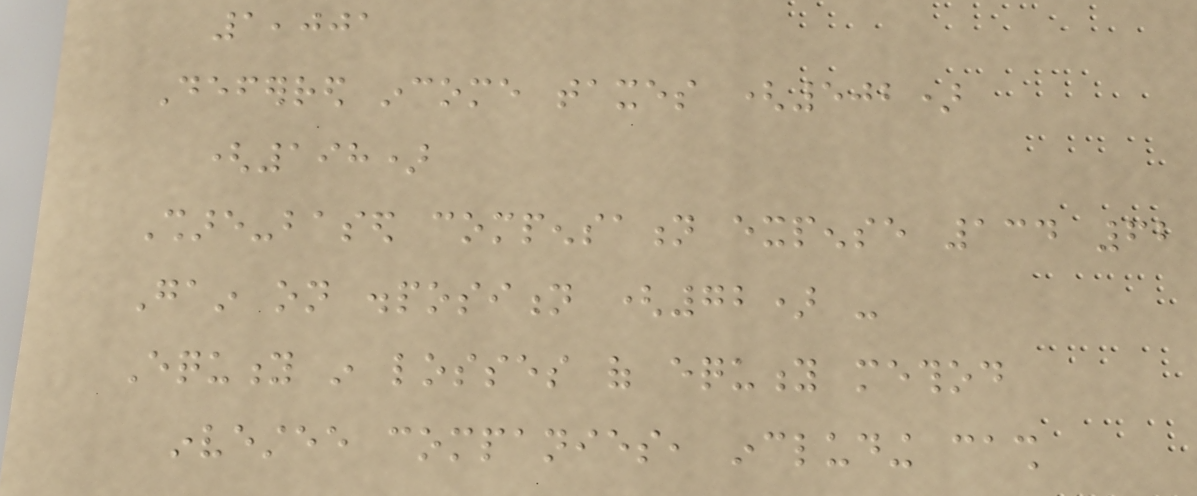1,001
Deferred income taxes (502)
(198)
Share-based compensation expense 134 62
Gain on disposition (72) -
Equity in losses of equity method
investee companies, including cash
